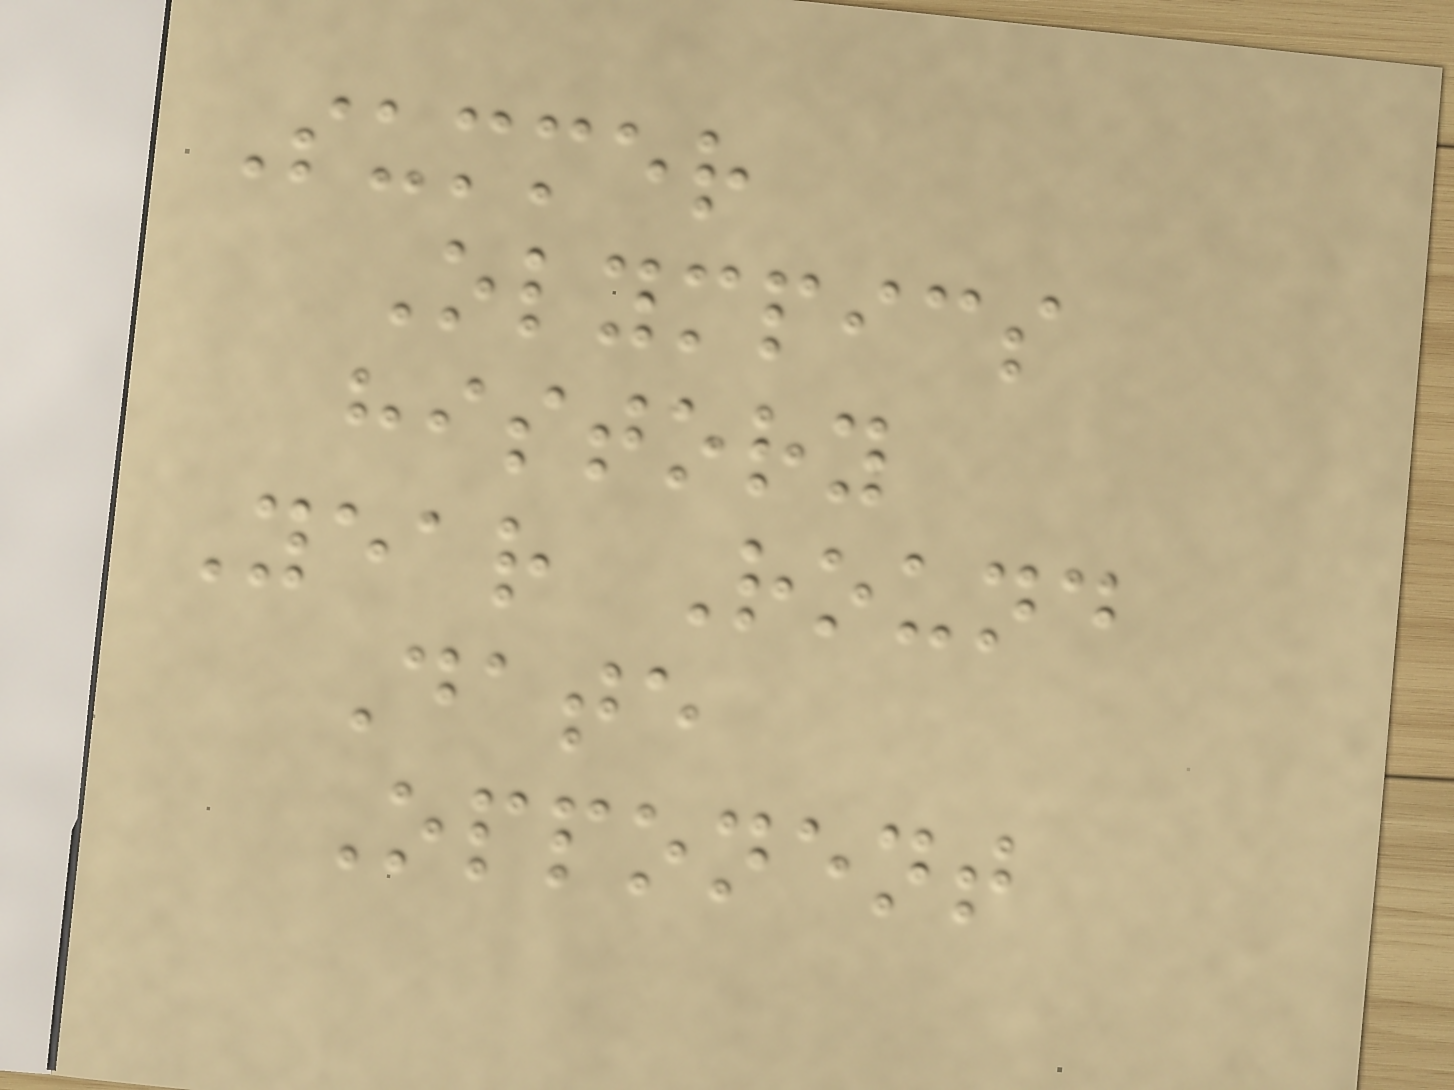Summer
Olympics
history
Year Round
Date
Opponent
